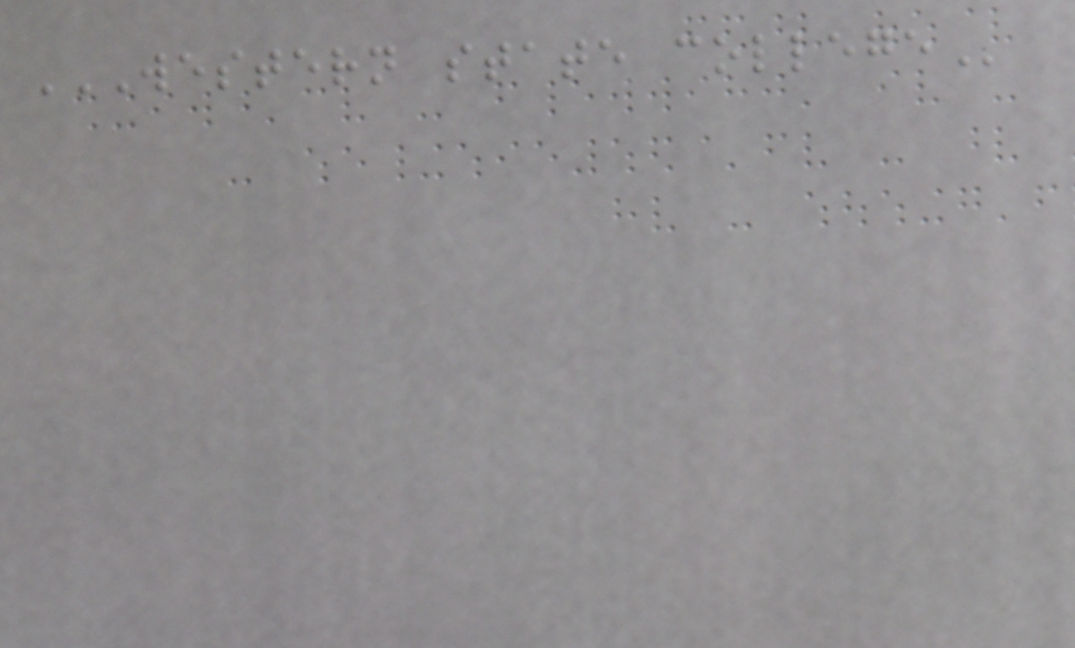WESTERN STATE COLLEGE
